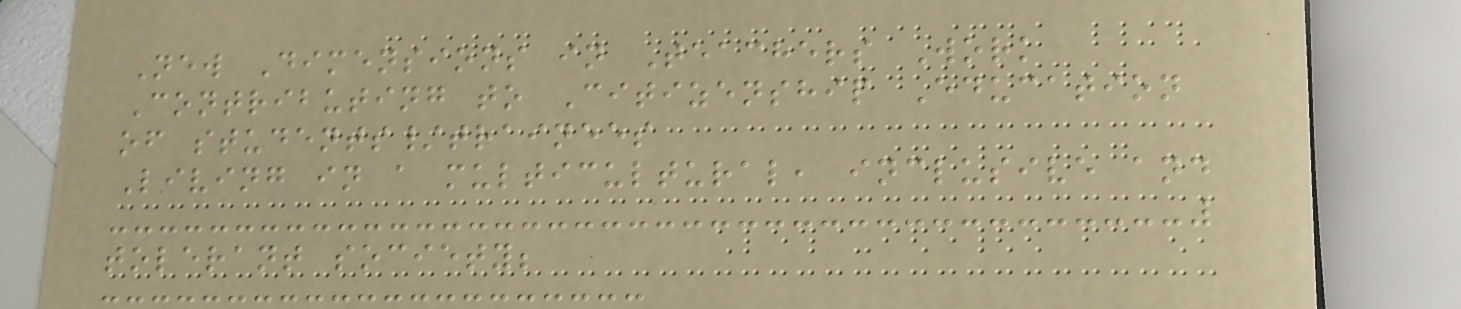New Dimensions in Teachers Work
Contributing to Citizenship Education
of students/trainees
Living in a multicultural, inclusive and
tolerant society;
